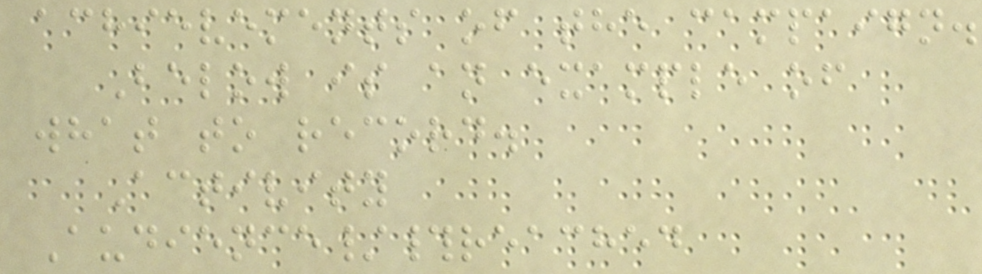achievements of the campaign.
Below is an example of
what to record.
Activity
Audience/#reached
